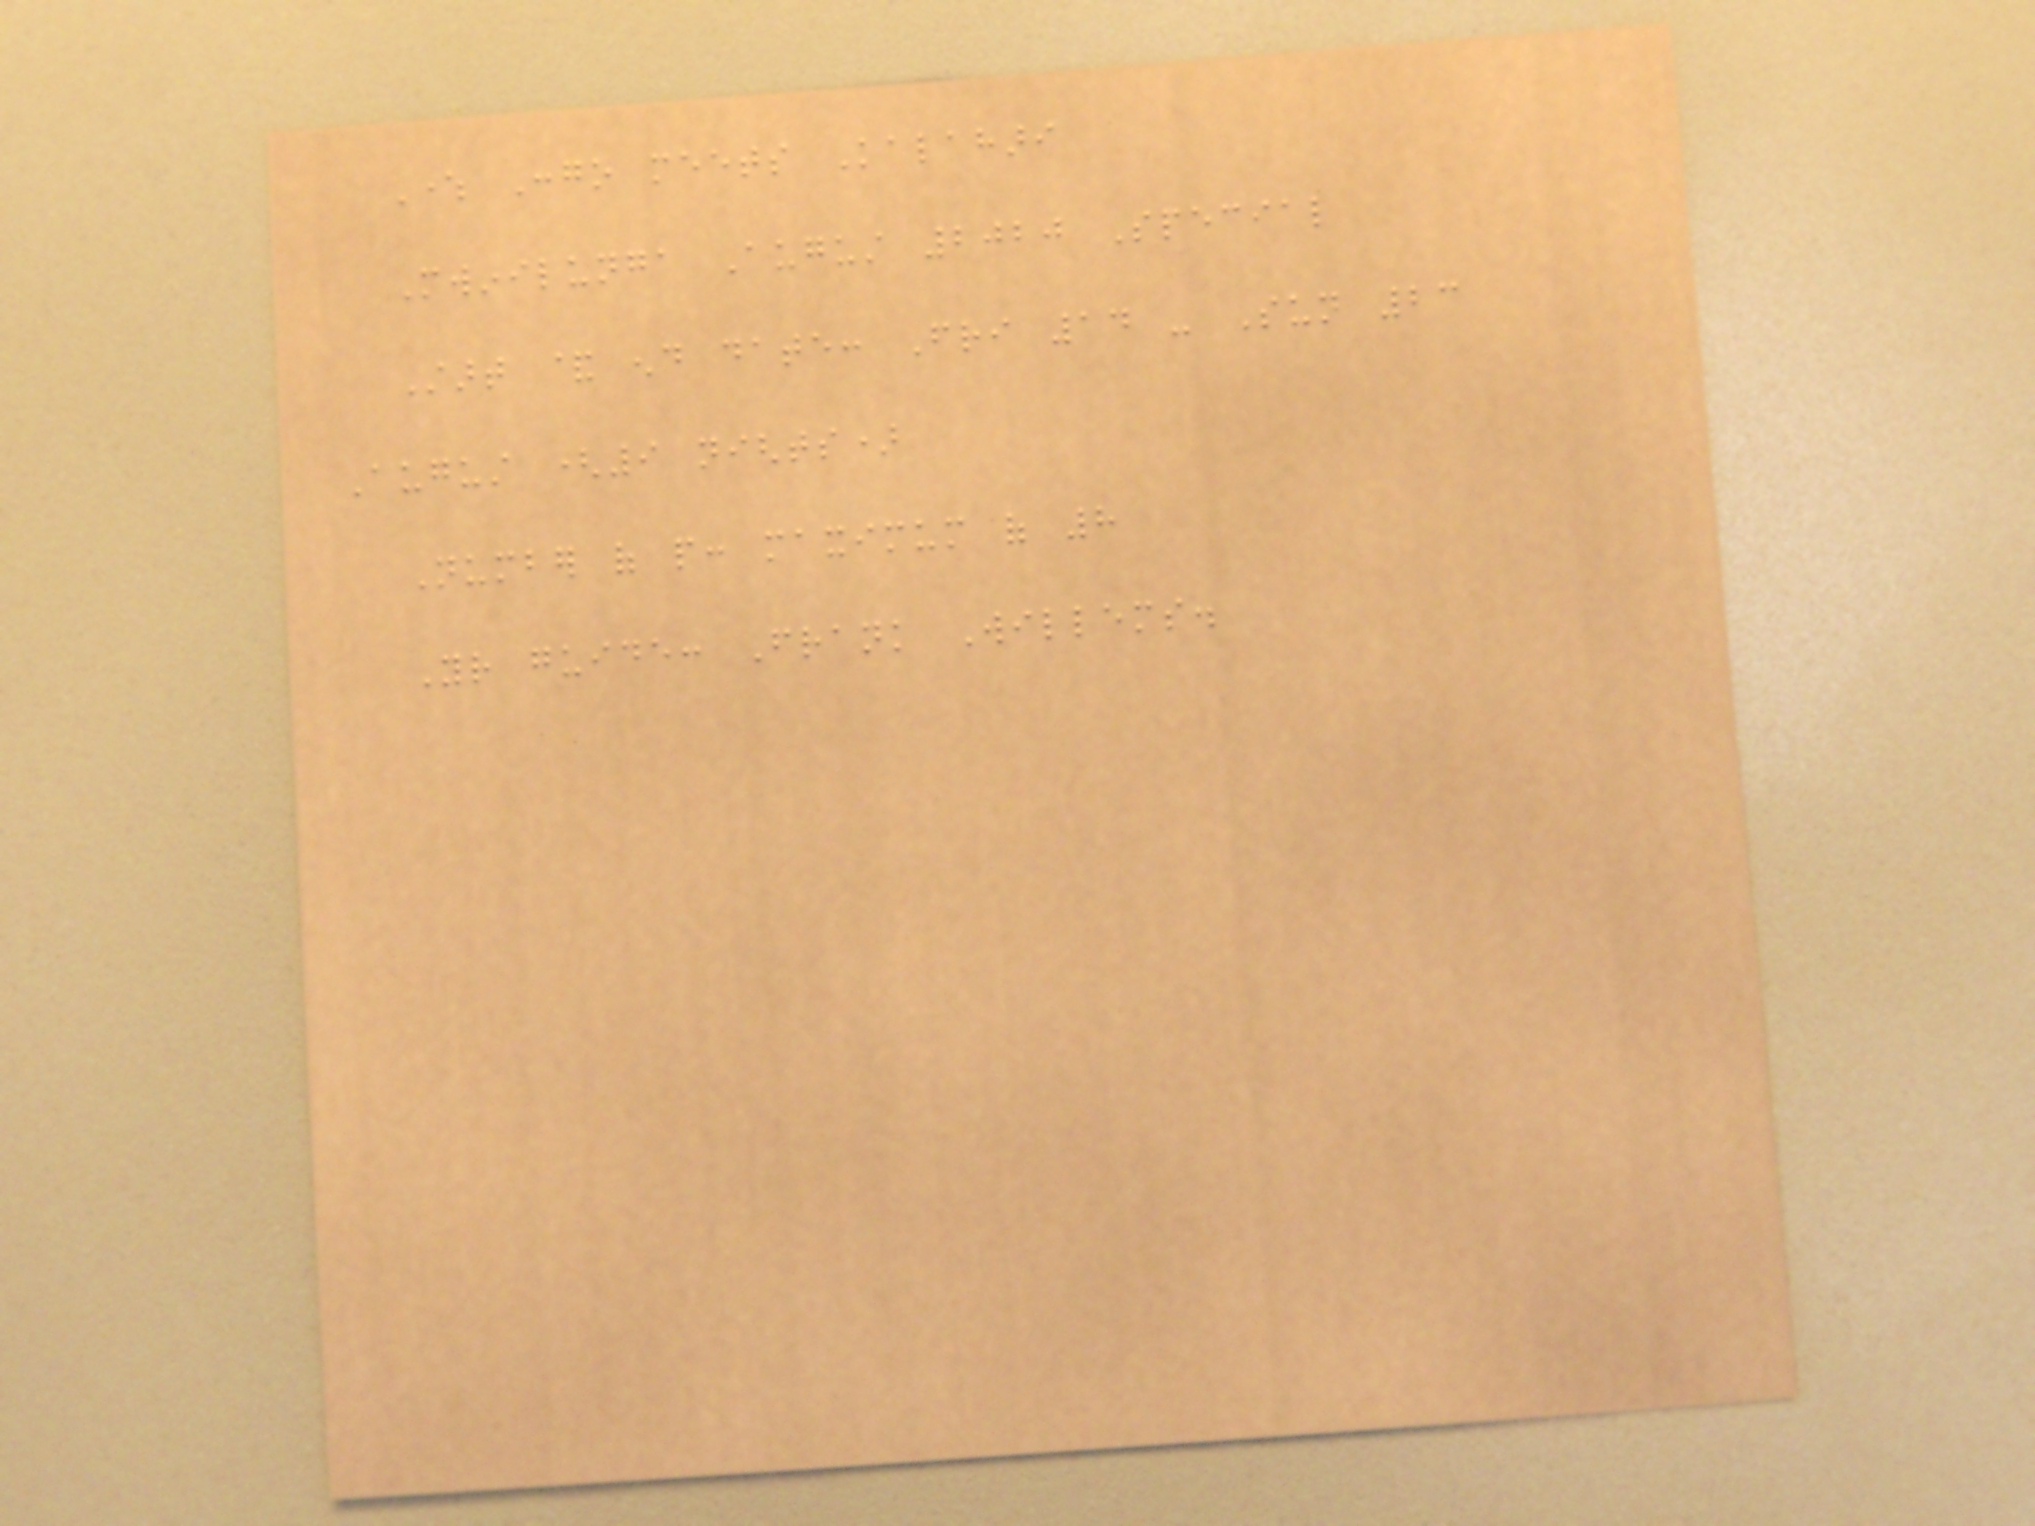Where Congo meets Kalahari
Mwinilunga August 2020 Special
Start & end date: Fri 14 - Sun 23
August (9 nights)
Number of people: maximum of 8
Your guide: Frank Willems.
